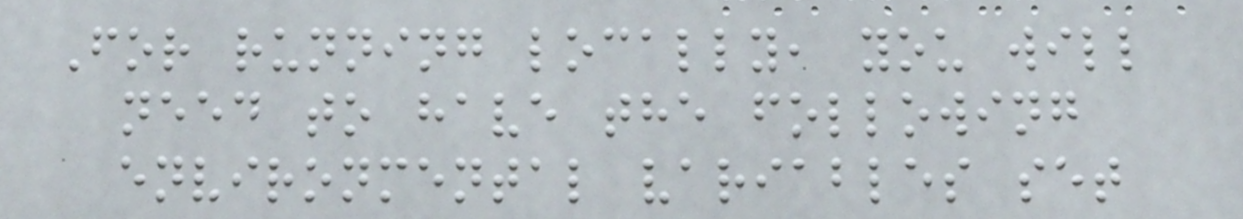For running locally, you will
need to have the following
environmental variables set
